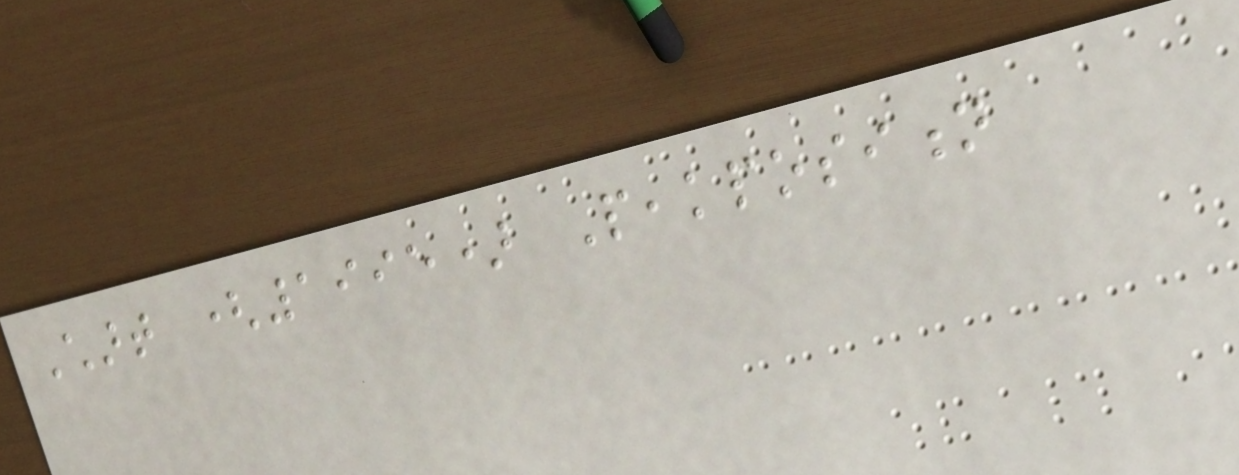Chart (1995) Peakposition
